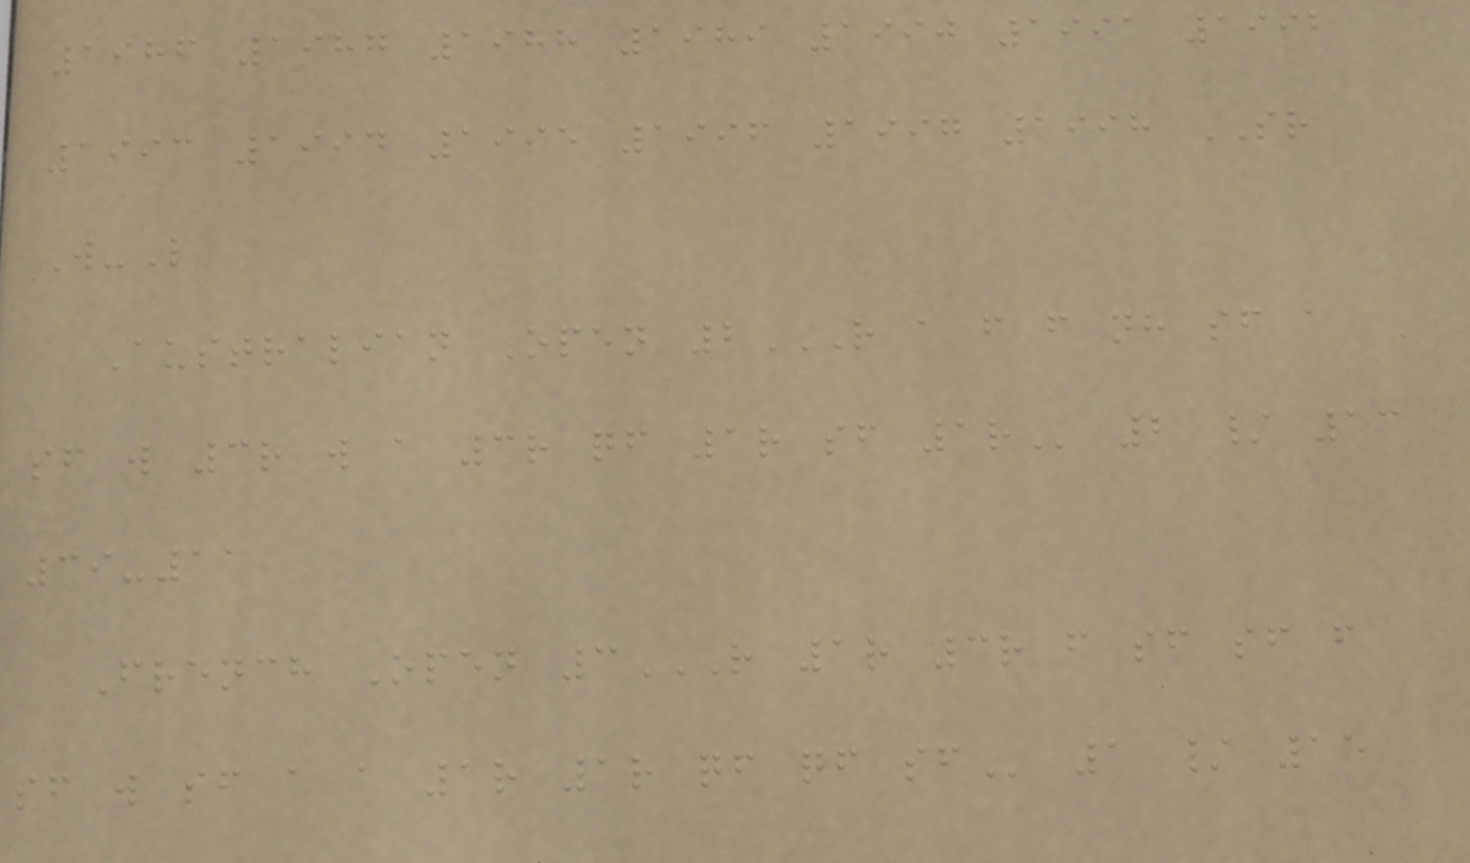1986 1987 1988 1989 1990 1991 1992
1993 1994 1995 1996 1997 1998 SR
W-L
Australian Open 2R A F F NH SF A
SF W 3R W A 3R QF 1R SF 1R 2 / 13
39-11
French Open 3R 1R 3R F SF SF F
SF W SF A A 1R 1R QF QF SF 1 / 15
